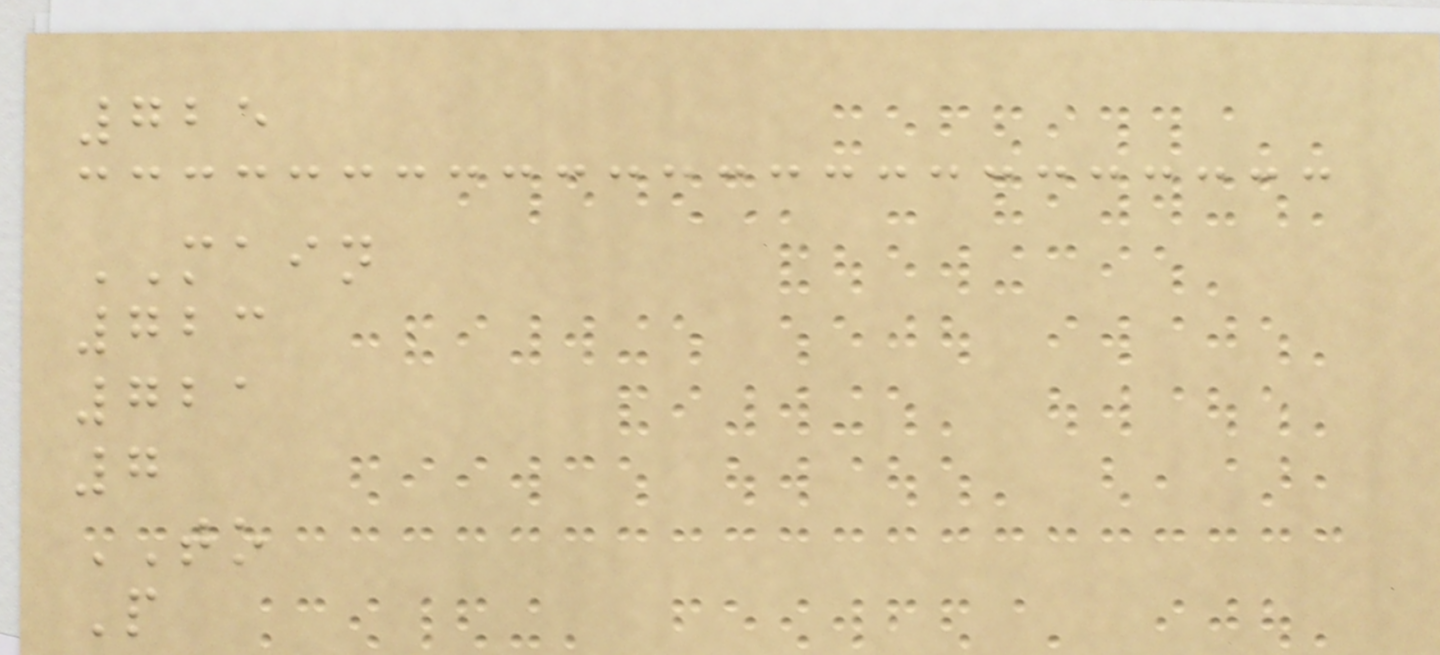725
MAIN
723
721
7
TO
P
